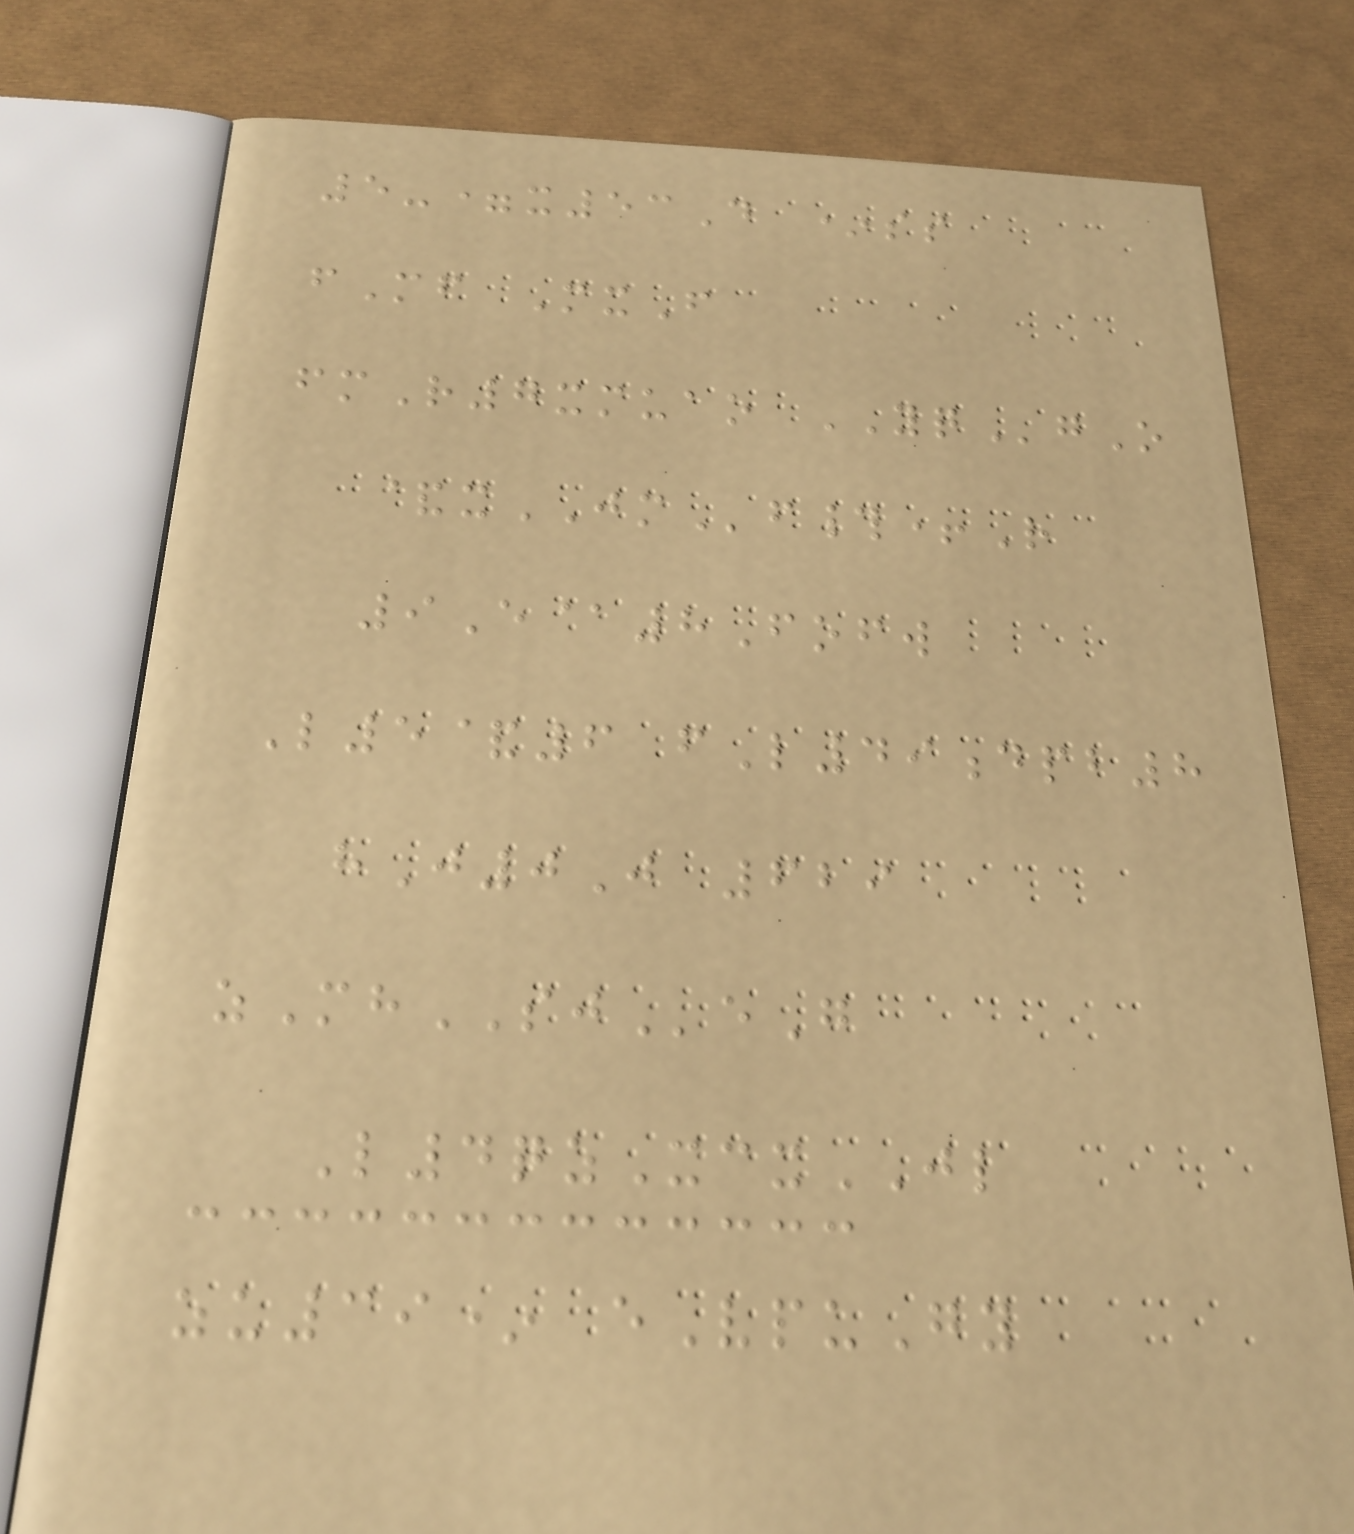5-=x53D *ss
fMf MxF
fmR7xmuao YQgO
&xJMf#+R
9E@8Fofw
L5&6 fL49dpb8
hJ0J 629
zMhSJeG
L4qzXcxJL
zu39* eVpuGy
